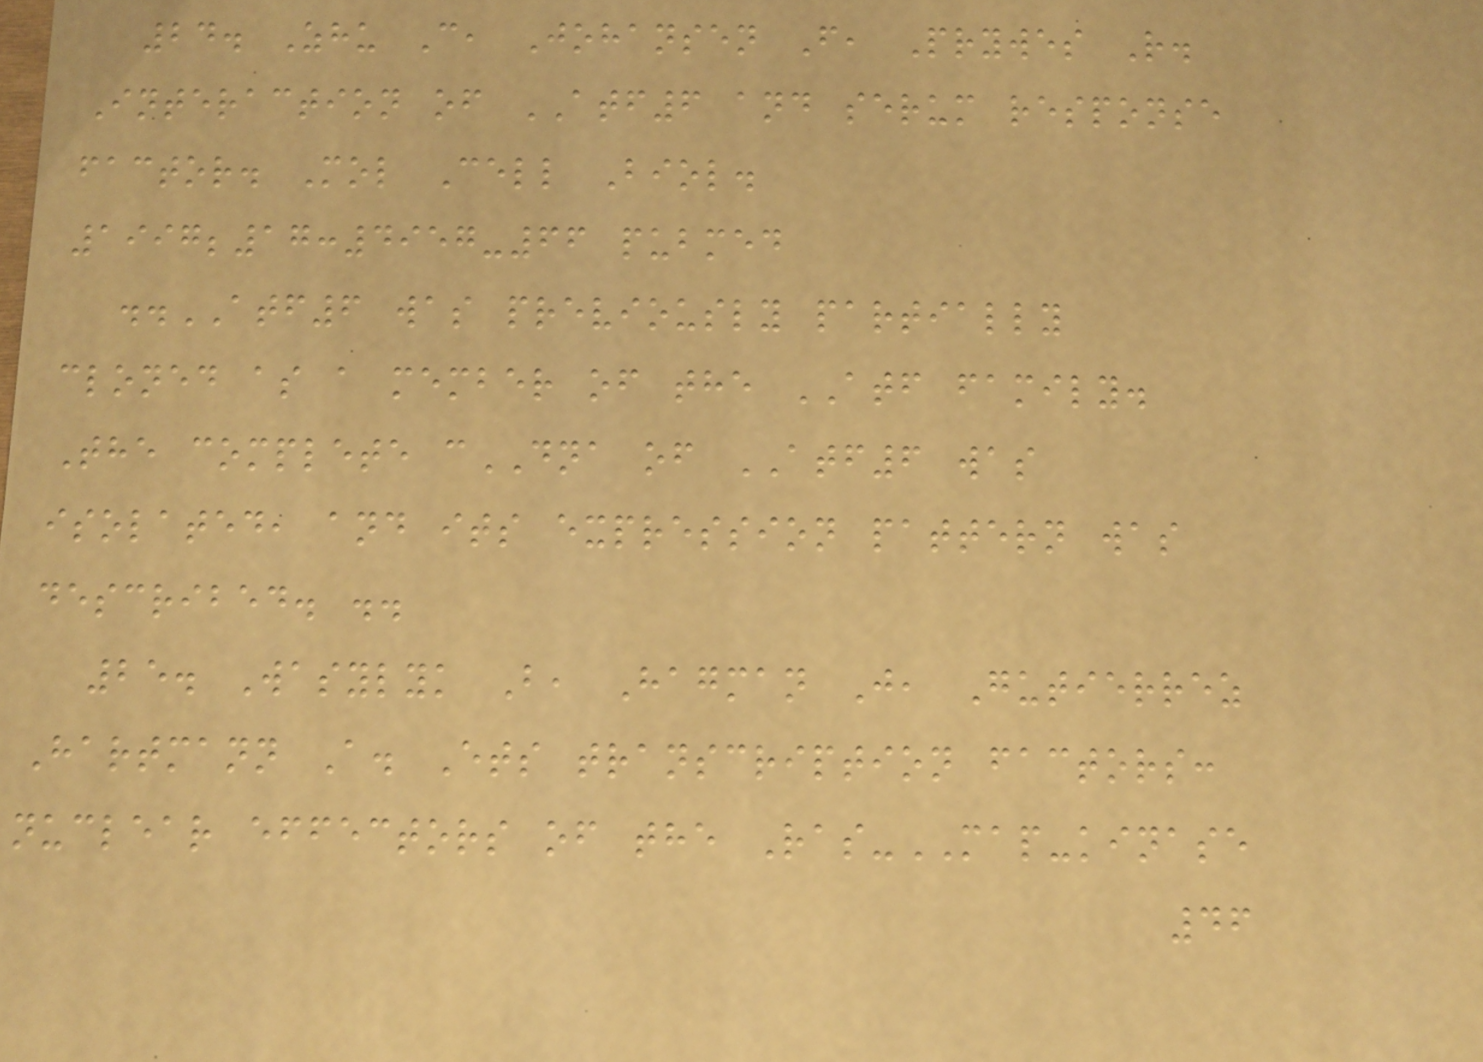24. Zhu C, Johansen F, Prywes R.
Interaction of ATF6 and serum response
factor. Mol Cell Biol.
1997;17:4957-66 pubmed
..ATF6 was previously partially
cloned as a member of the ATF family.
The complete cDNA of ATF6 was
isolated, and its expression pattern was
described. ..
25. Wasylyk B, Hagman J, Gutierrez
Hartmann A. Ets transcription factors:
nuclear effectors of the Ras-MAP-kinase
46
